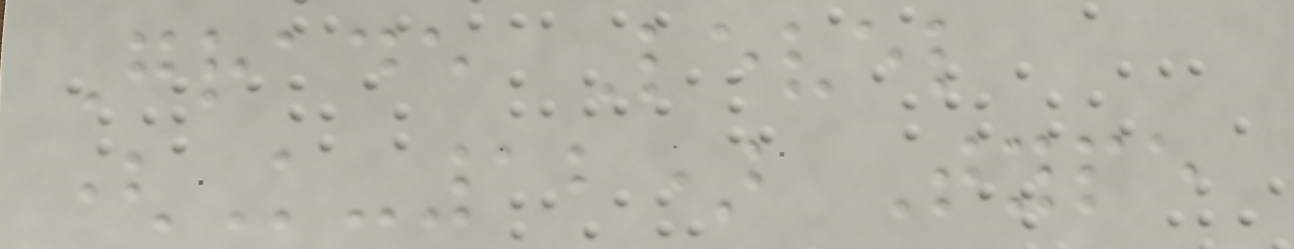Grade Level
(K-12) Type
